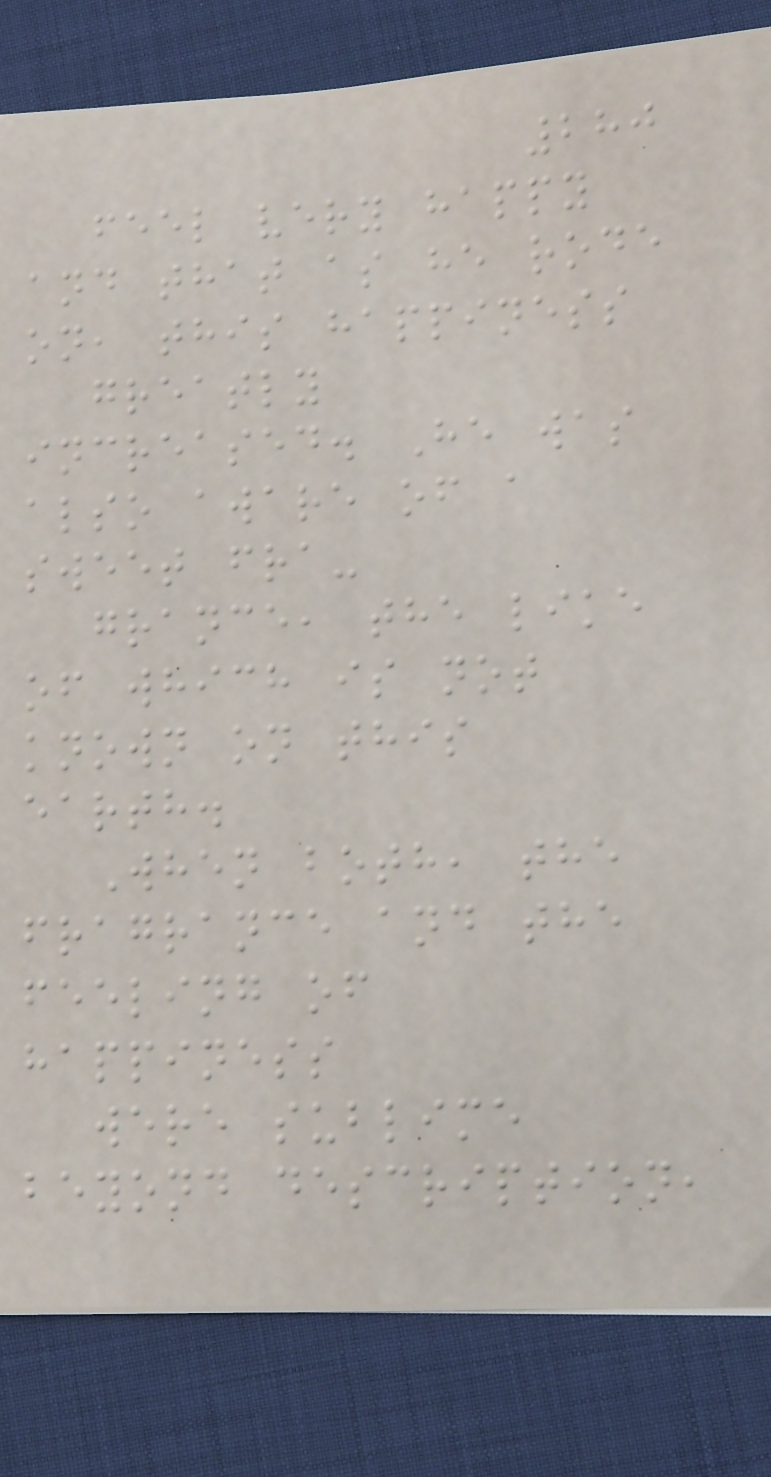280
feel very happy
and that as he rode
on, this happiness
greatly
increased. He was
also aware of a
sweet fra-
grance, the like
of which is not
known on this
earth.
When both, the
fragrance and the
feeling of
happiness
were sublime
beyond description,
